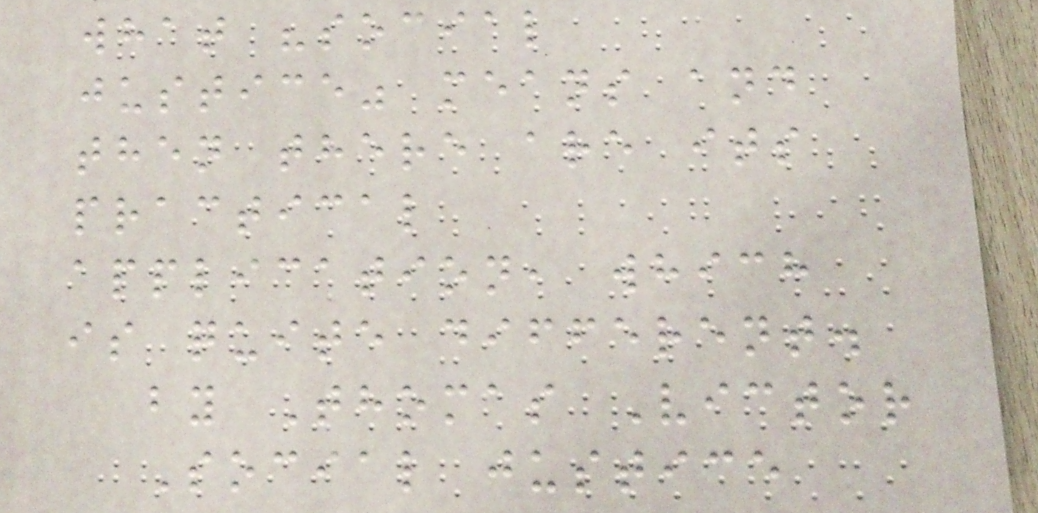what "social
justice" means and
then there are its
practical
application, which
is quite different.
by Thomas Victor
Social justice
